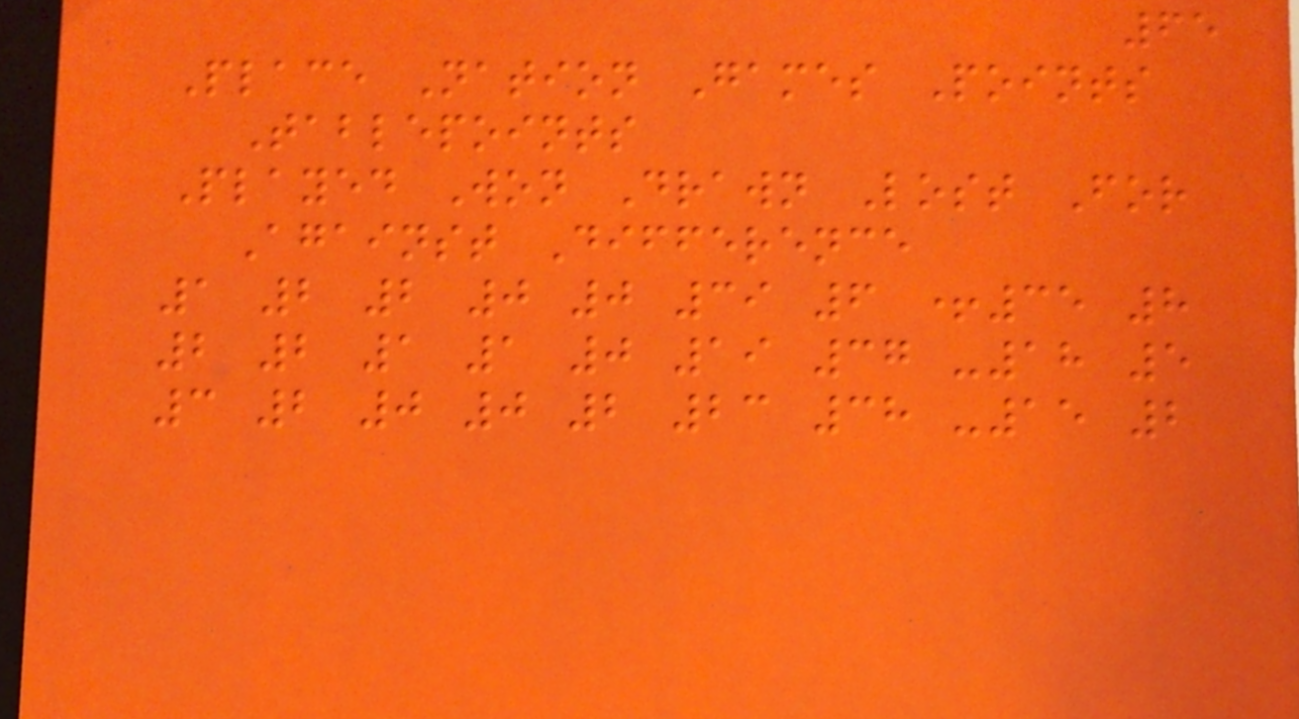65
Place Nation Games Points
Tablepoints
Played Won Drawn Lost For
Against Difference
1 2 2 0 0 39 6 +35 8
2 2 1 1 0 19 37 -18 5
3 2 0 0 2 23 38 -15 2
